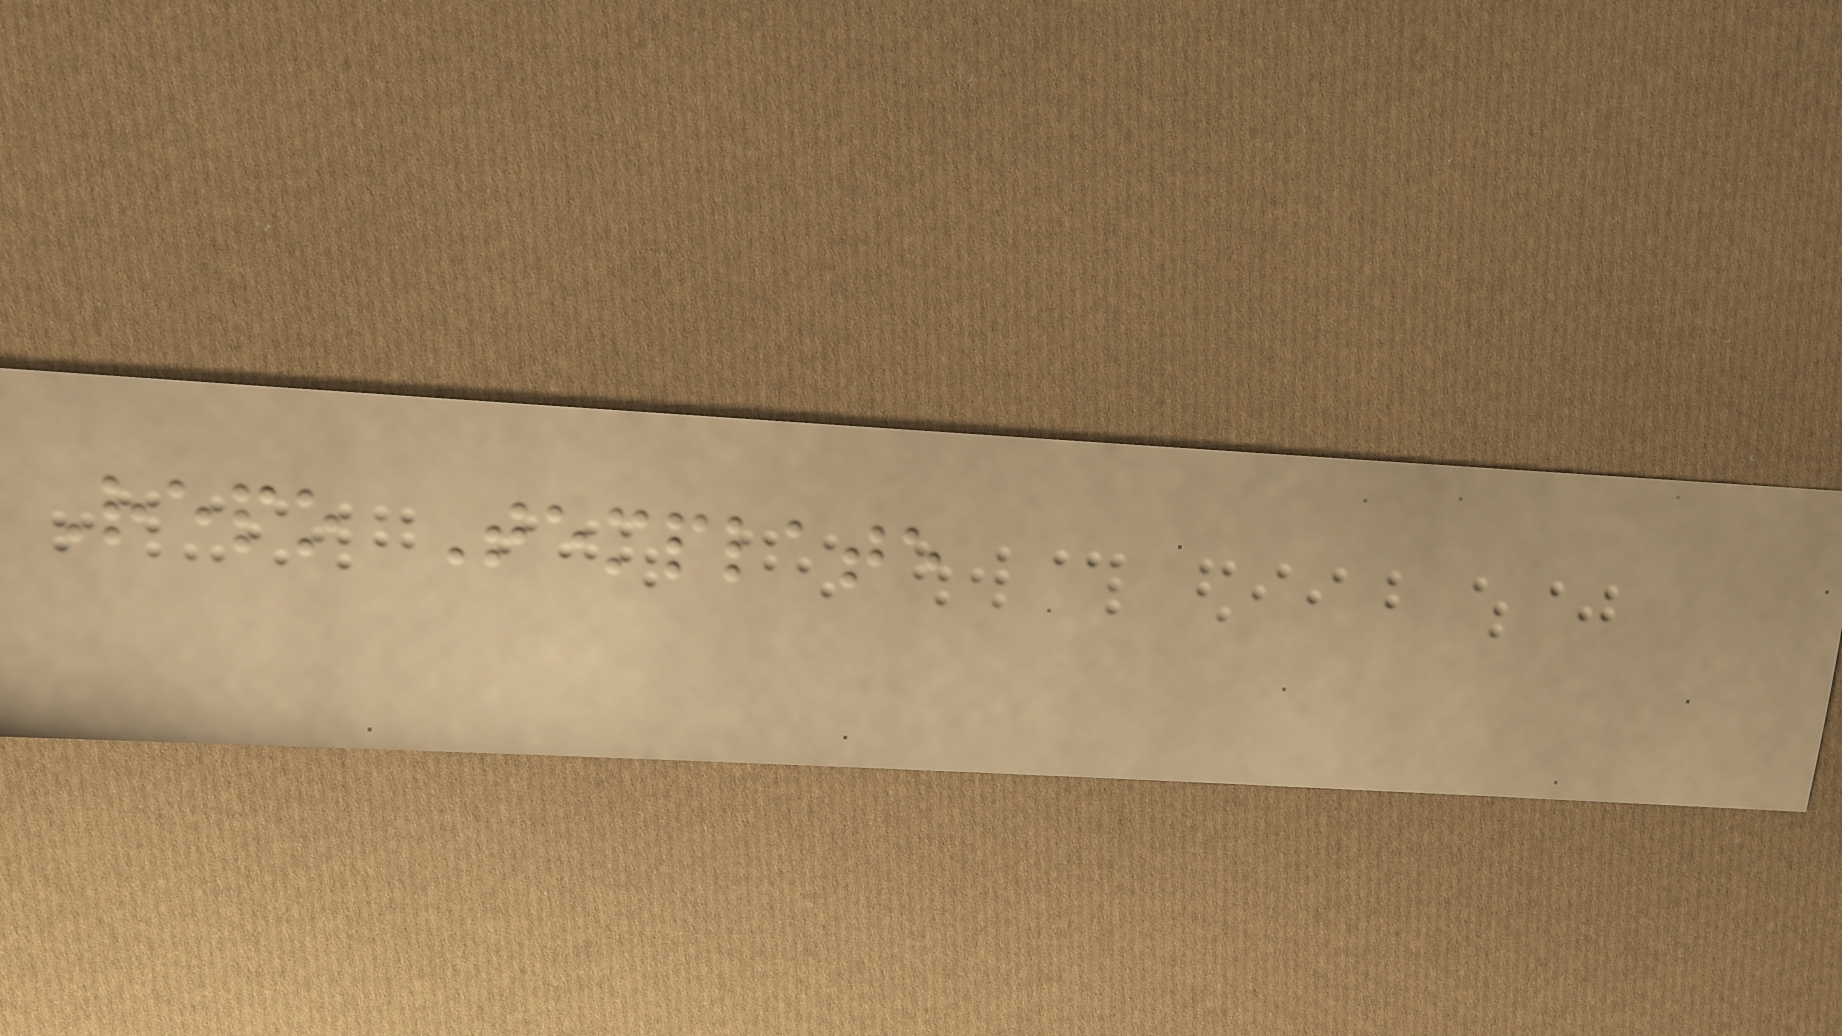Repo Template
